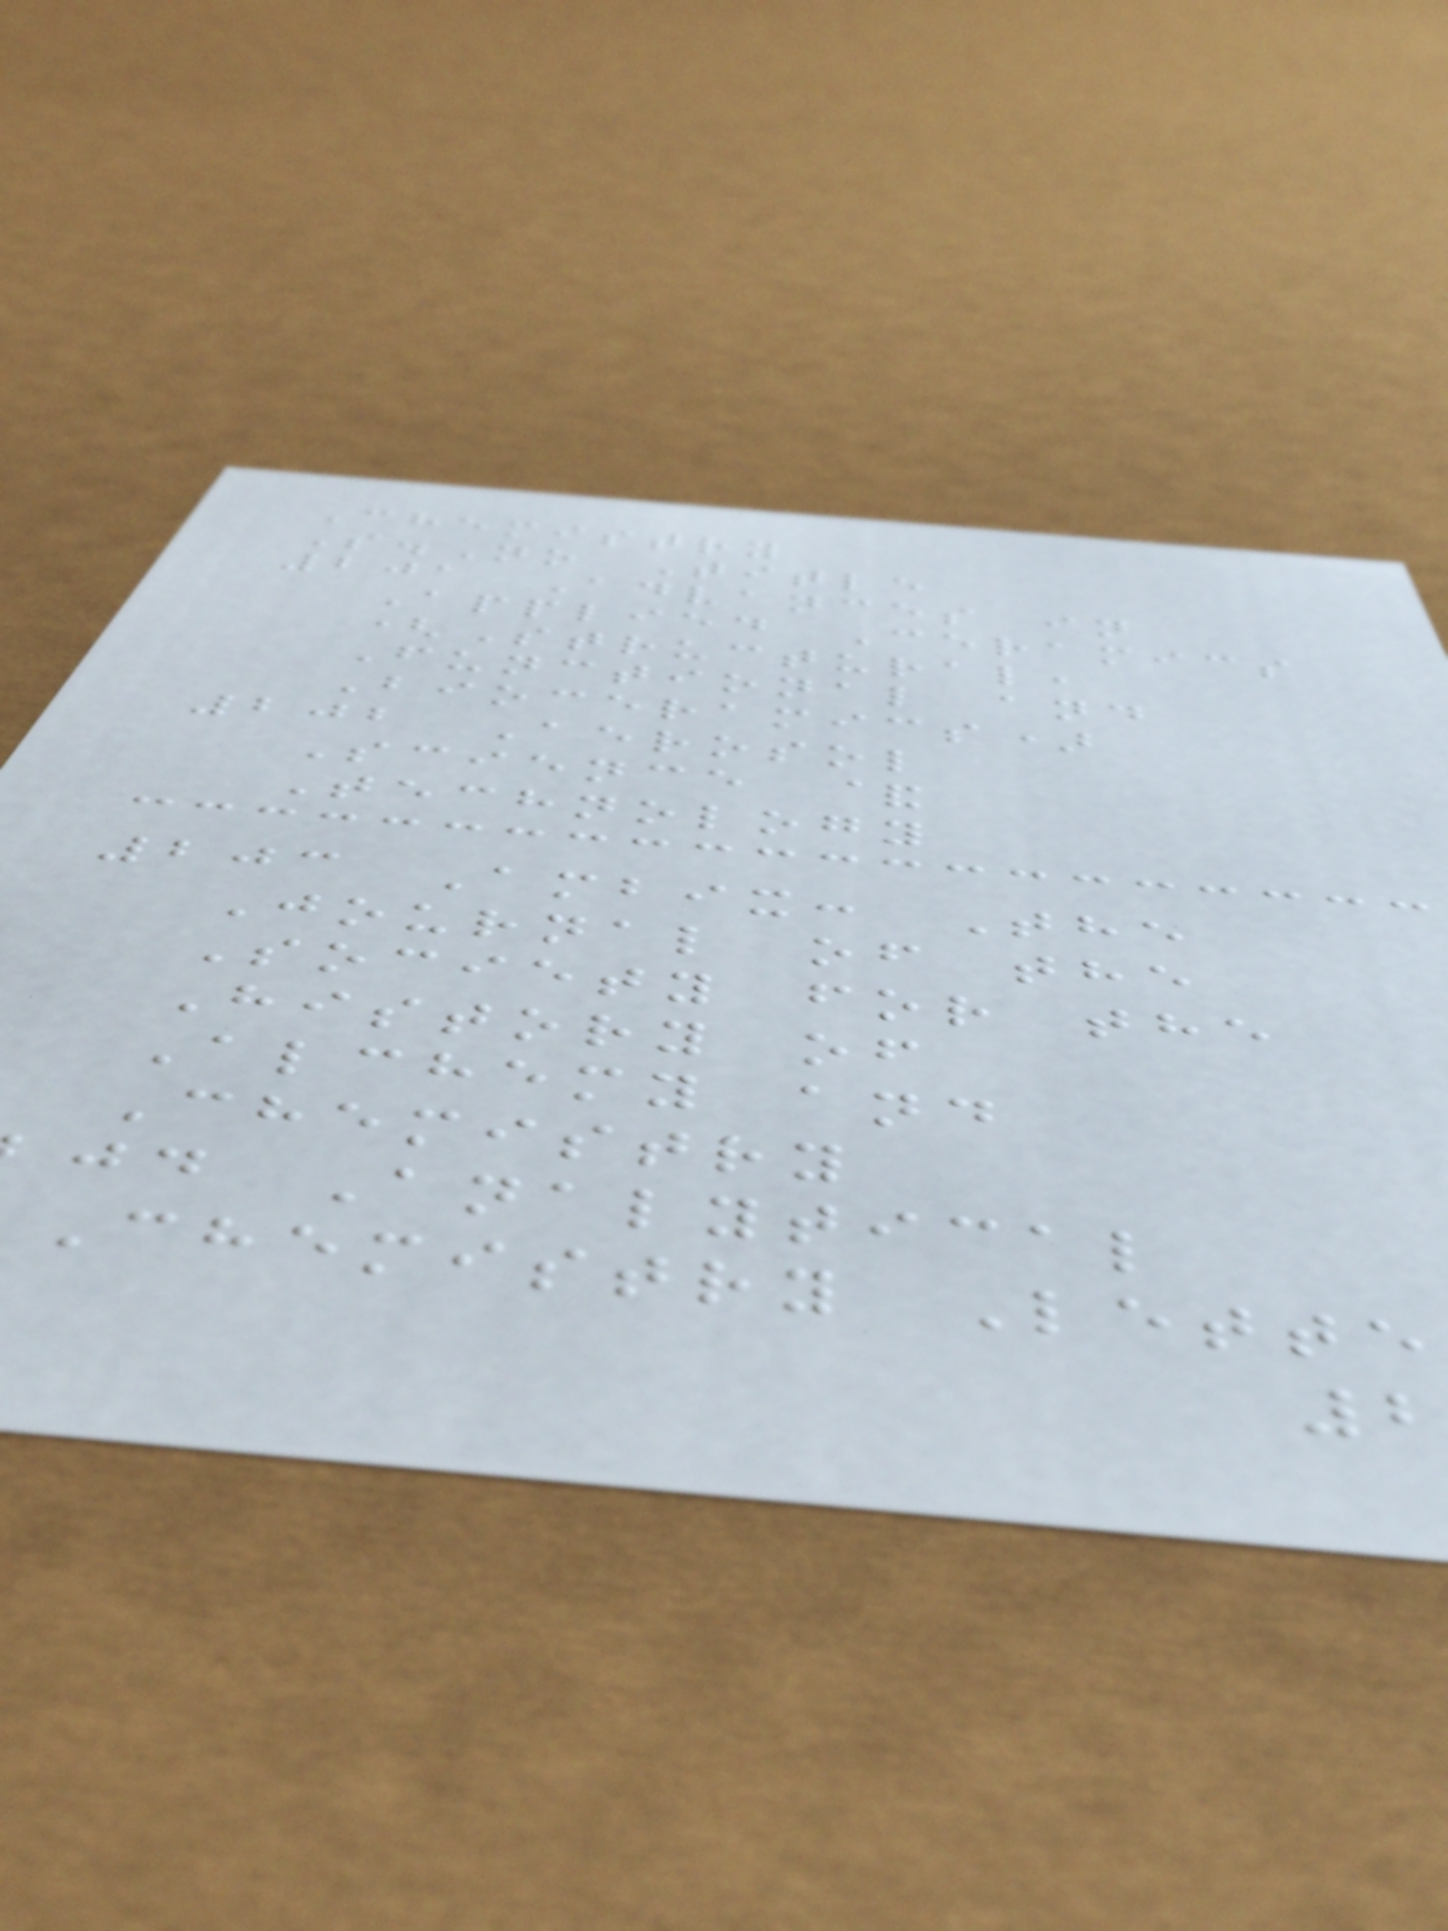Chemistry
S.No Title
201 Advances in
Applied Ceramics
(Structural,
Functional and
Bioceramics)
202 Aerosol
Science &
Technology
203 Ambix: The
Journal of the
Society for the
History of
Alchemy and
Chemistry
jd Analytical
Chemistry Lette
